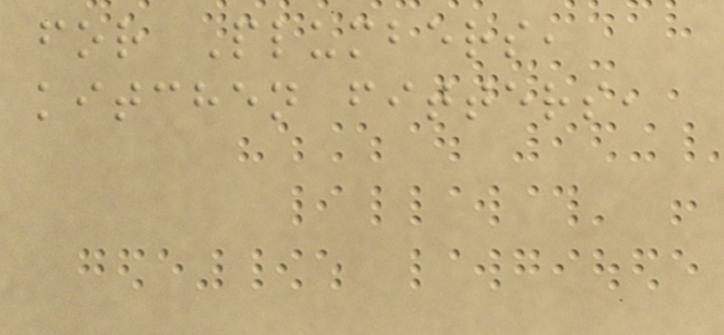for Plumbers,
kitchen fitters,
